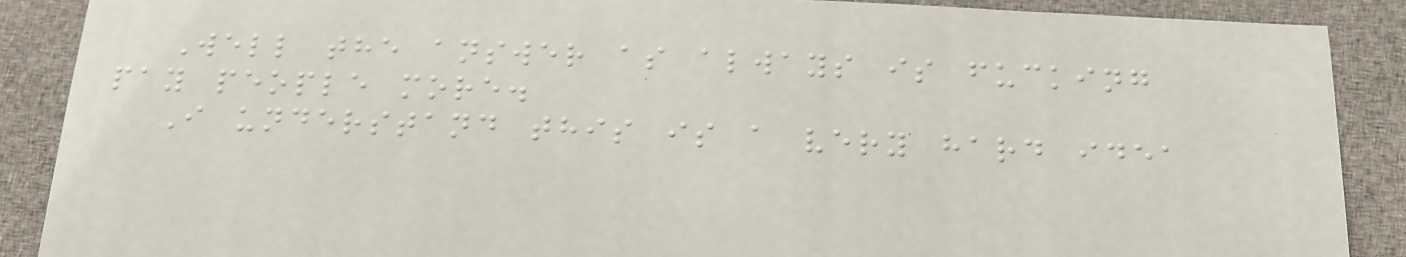Well the answer as always is fucking
pay people more.
I understand this is a very hard idea
